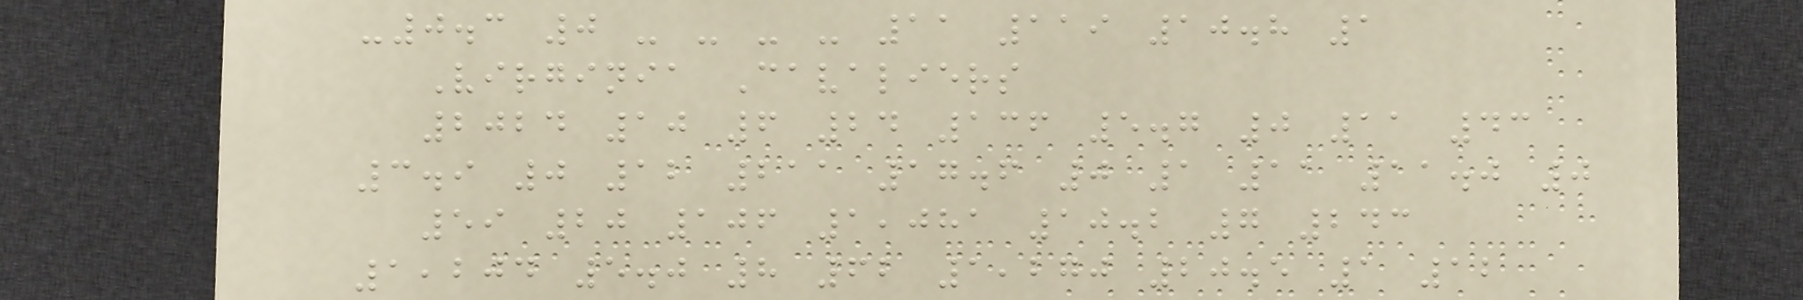-0.3 0 - - - - 11 119 10.8 1
Virginia Cavaliers
2024 10 6 24 136 5.7 0 11 43
3.9 0 12 211 17.6 0 1 11 11.0 0
59 20 106 1,081 10.2 7 243
1,204 5.0 8 62 1,270 20.5 1 12
